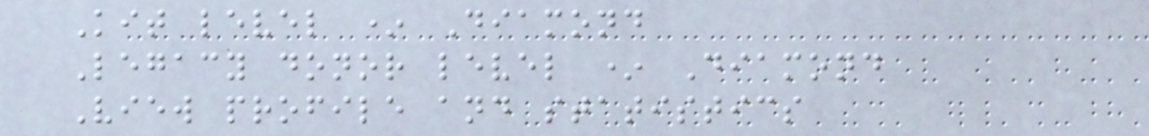Kit level * Diamond
Legacy donor level * Diamond
View profile and statistics
